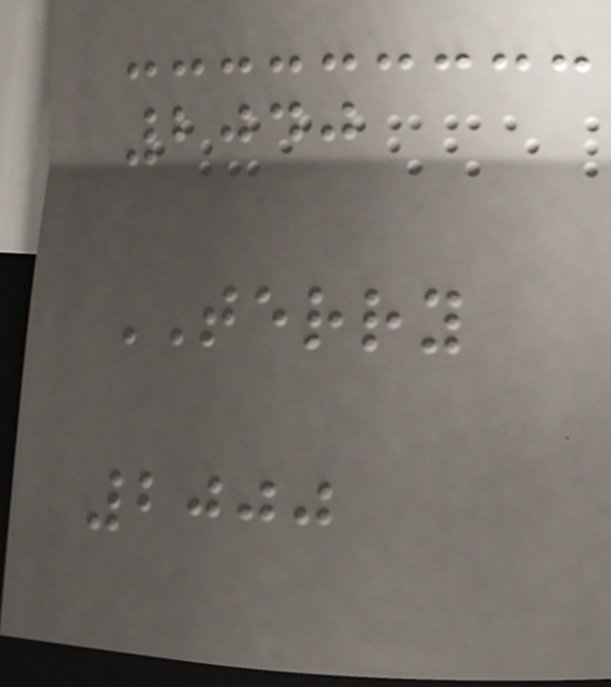2040
TERRY
2000
